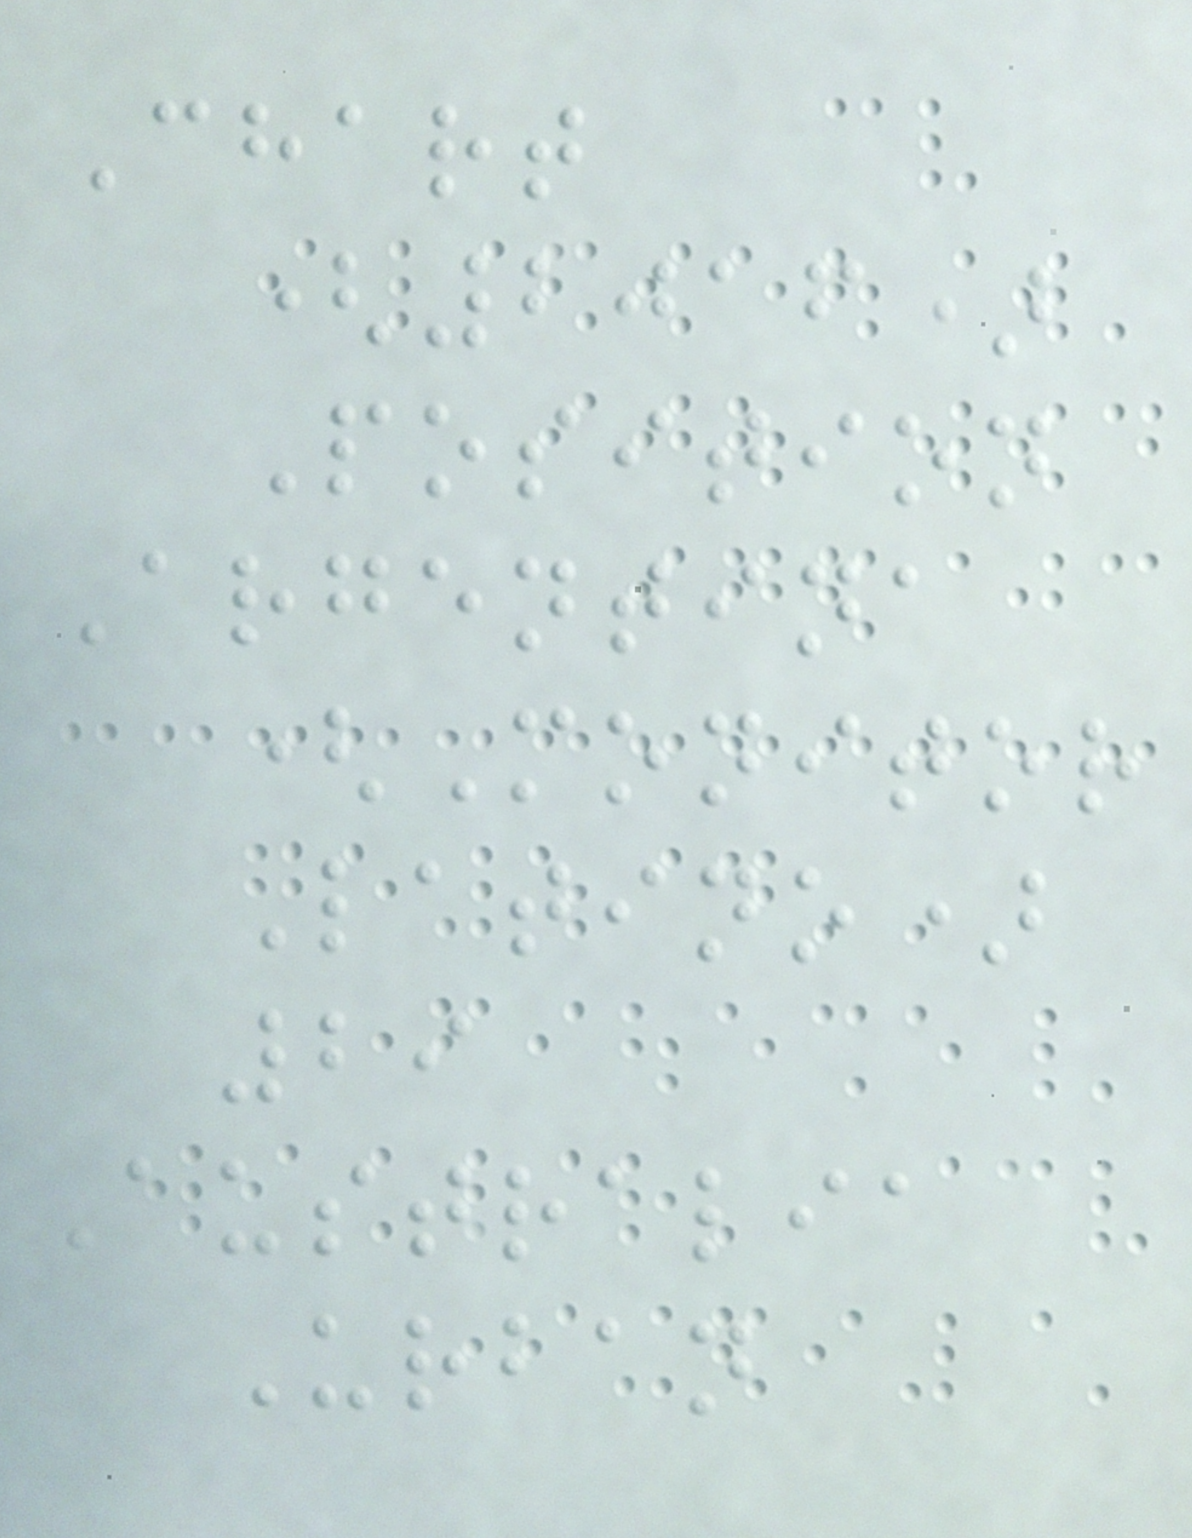Chart
(2016)
Position
Argentina
(Monitor
Latino)
29
Australia
Urban
